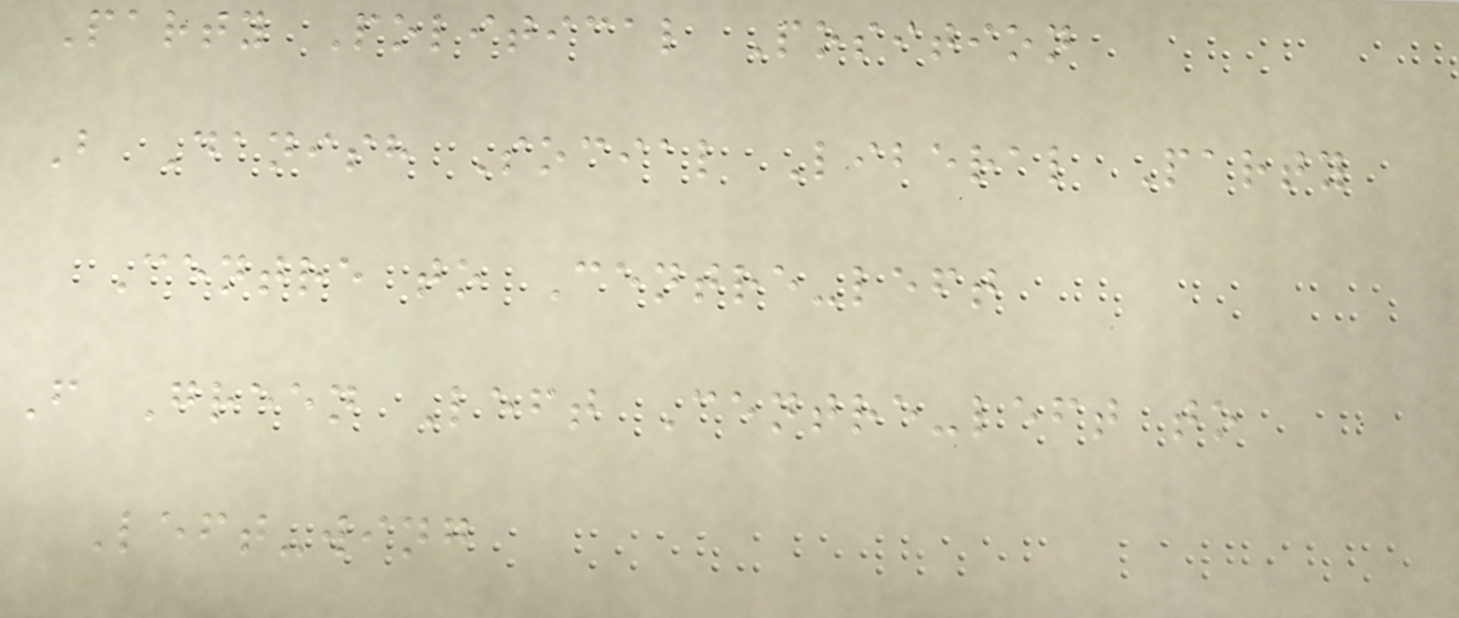Party Political Position
B Danish Social Liberal Party
Centre to Centre-left
F Green Left Centre-left to
Left-wing
